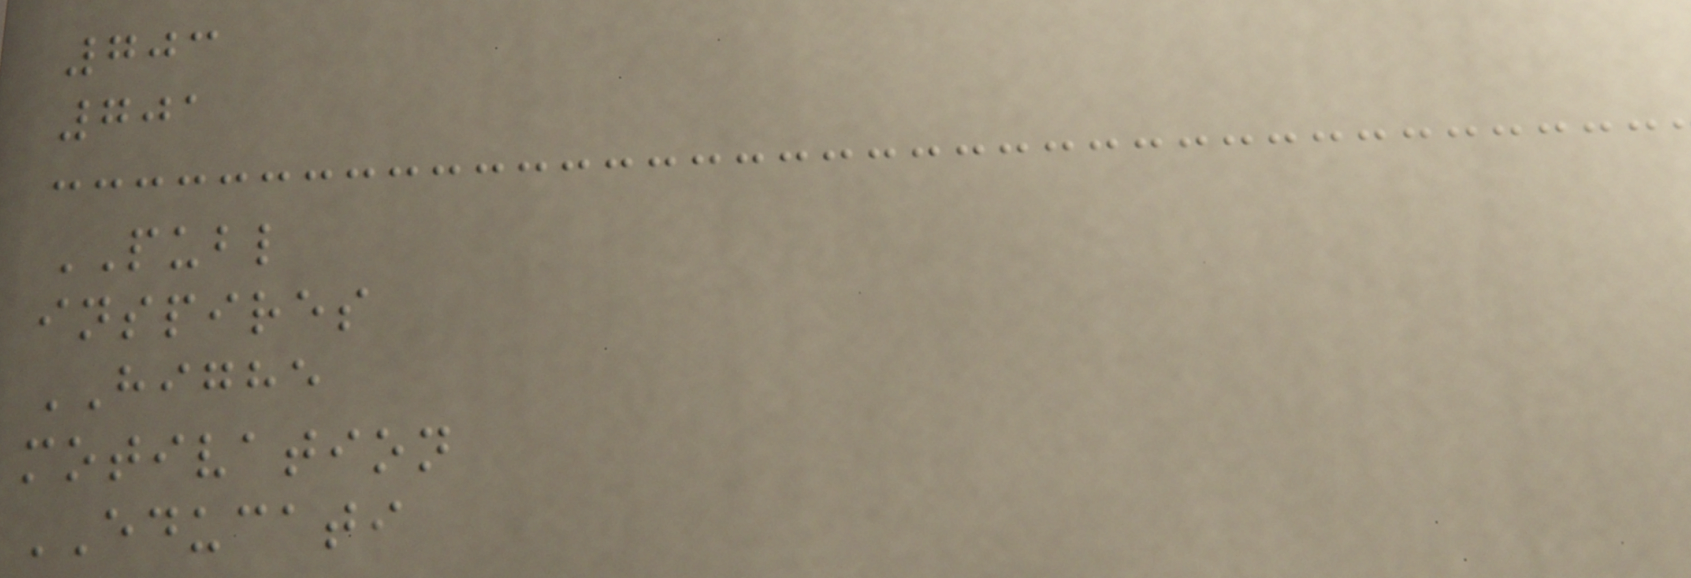703
701
PUBL
inspires
HIGHE
motivation
EDUCATI
